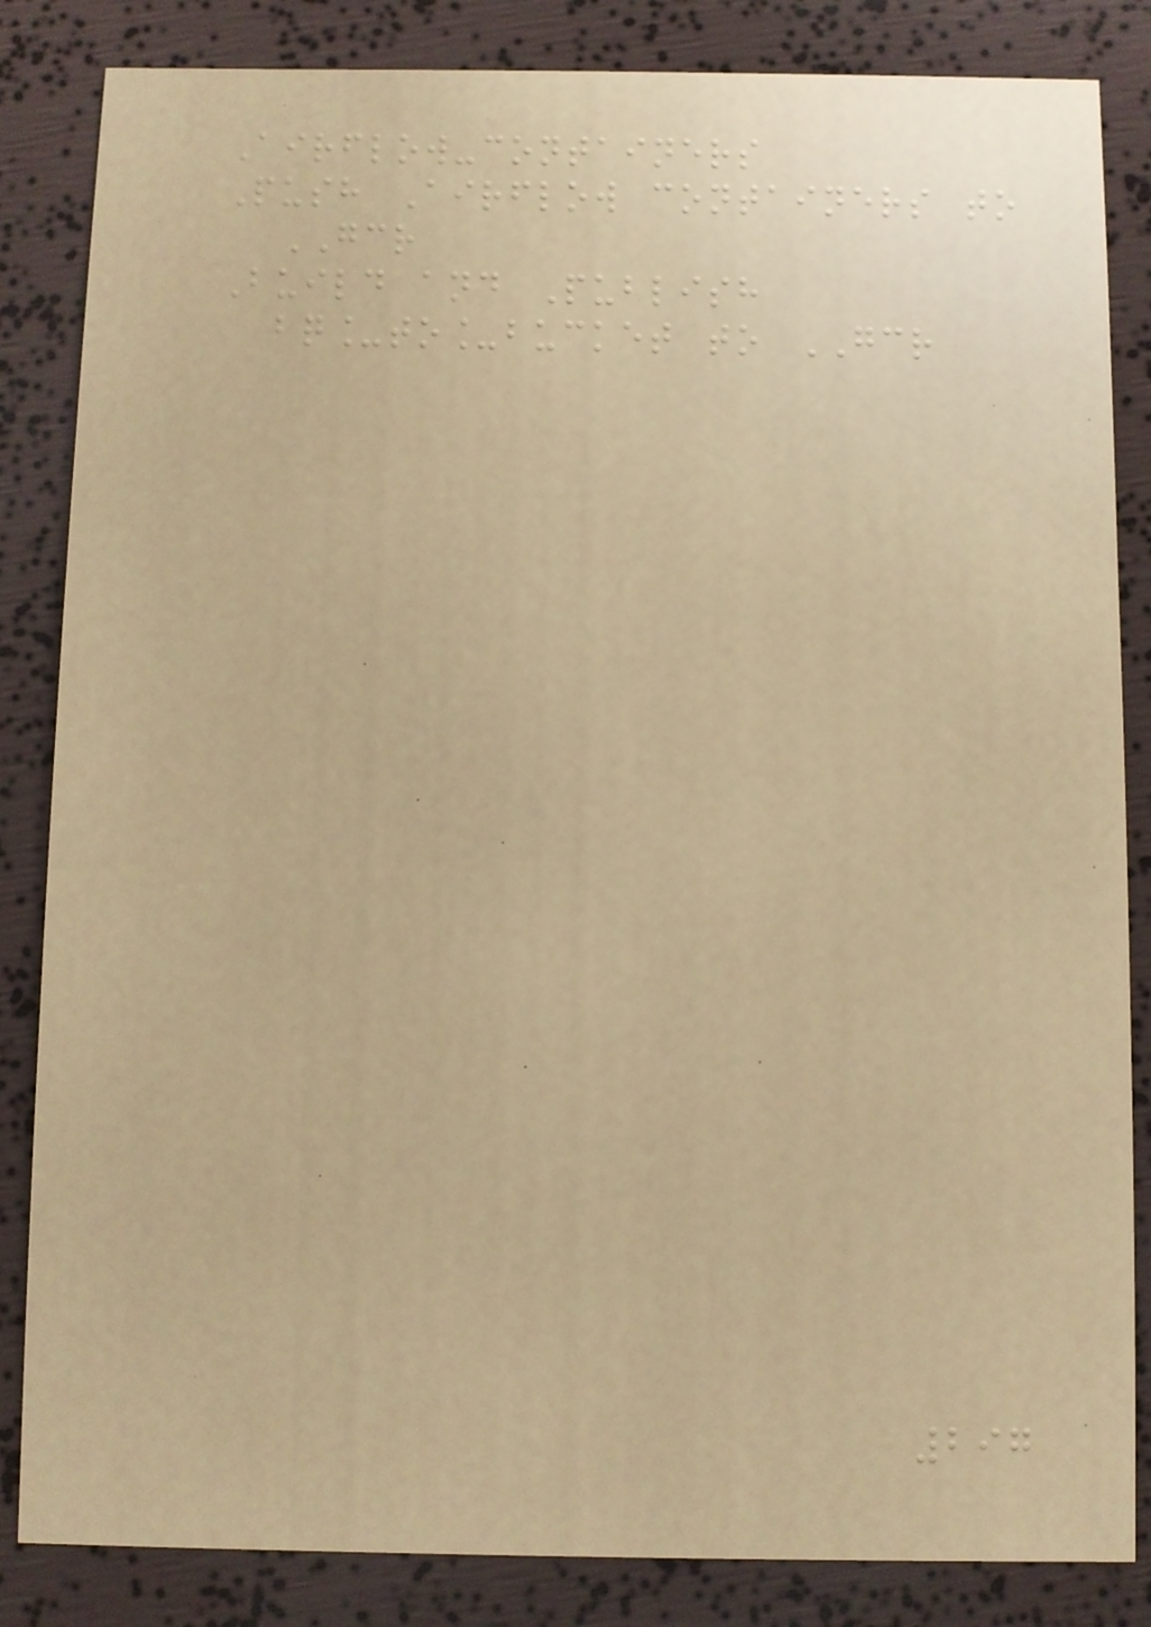Airflow-containers
Push Airflow containers to
GCR
Build and Publish
bq_to_bucket to GCR
297
